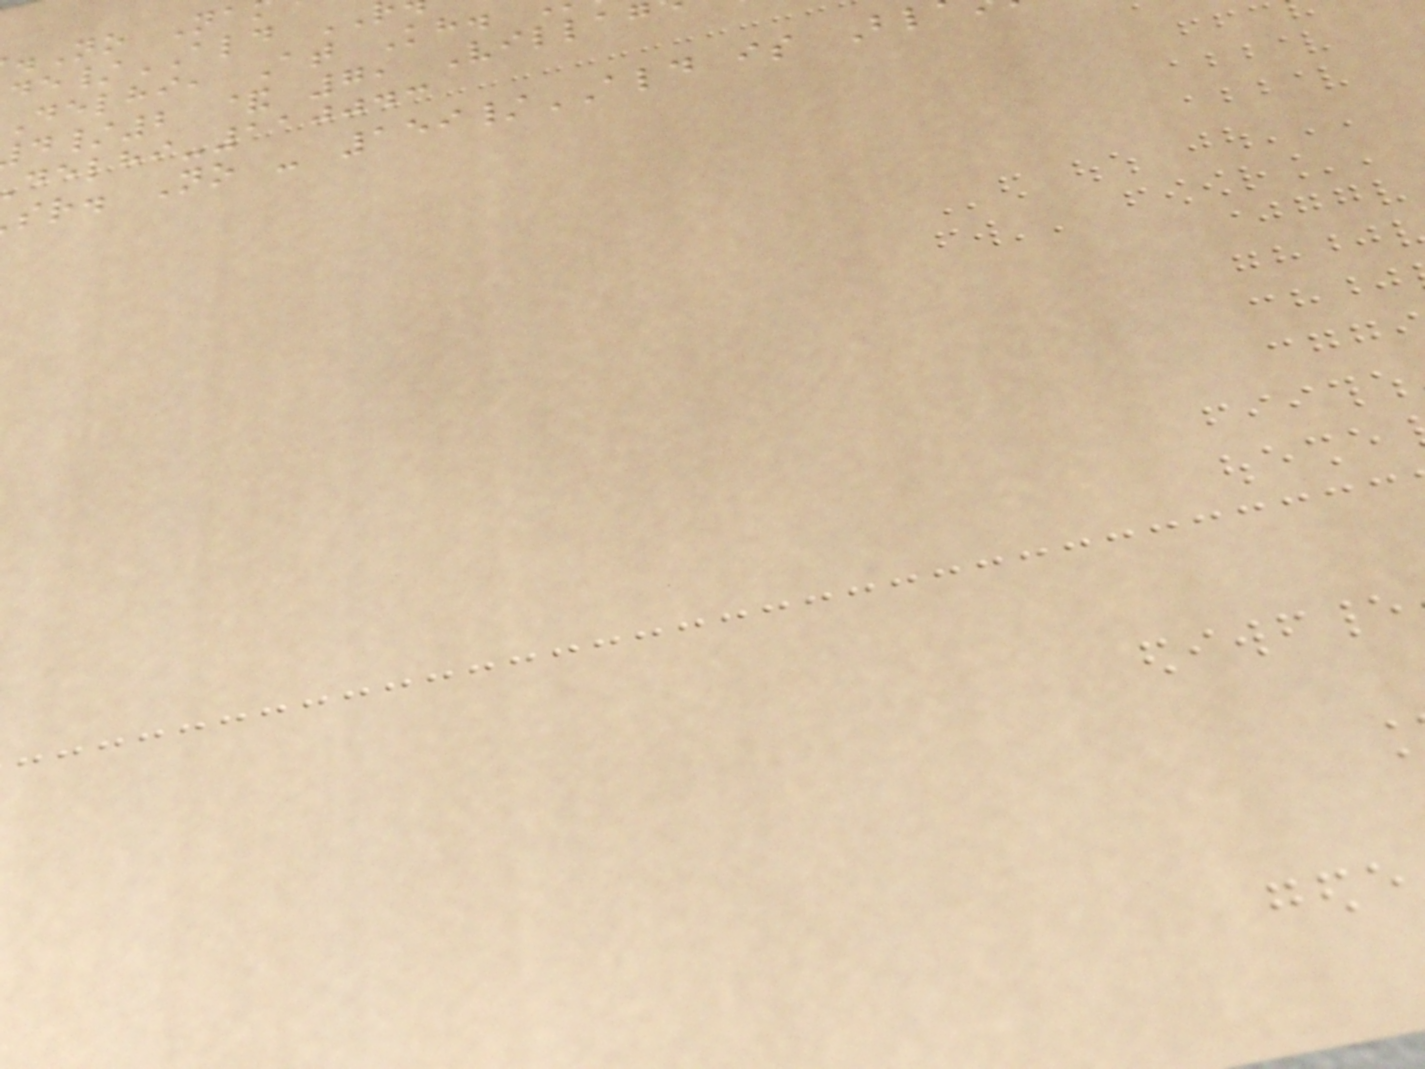Delhi, At Kh.
/2 & 7, Villag
delhi-110043
sr. No - 159/ALD is Bl
